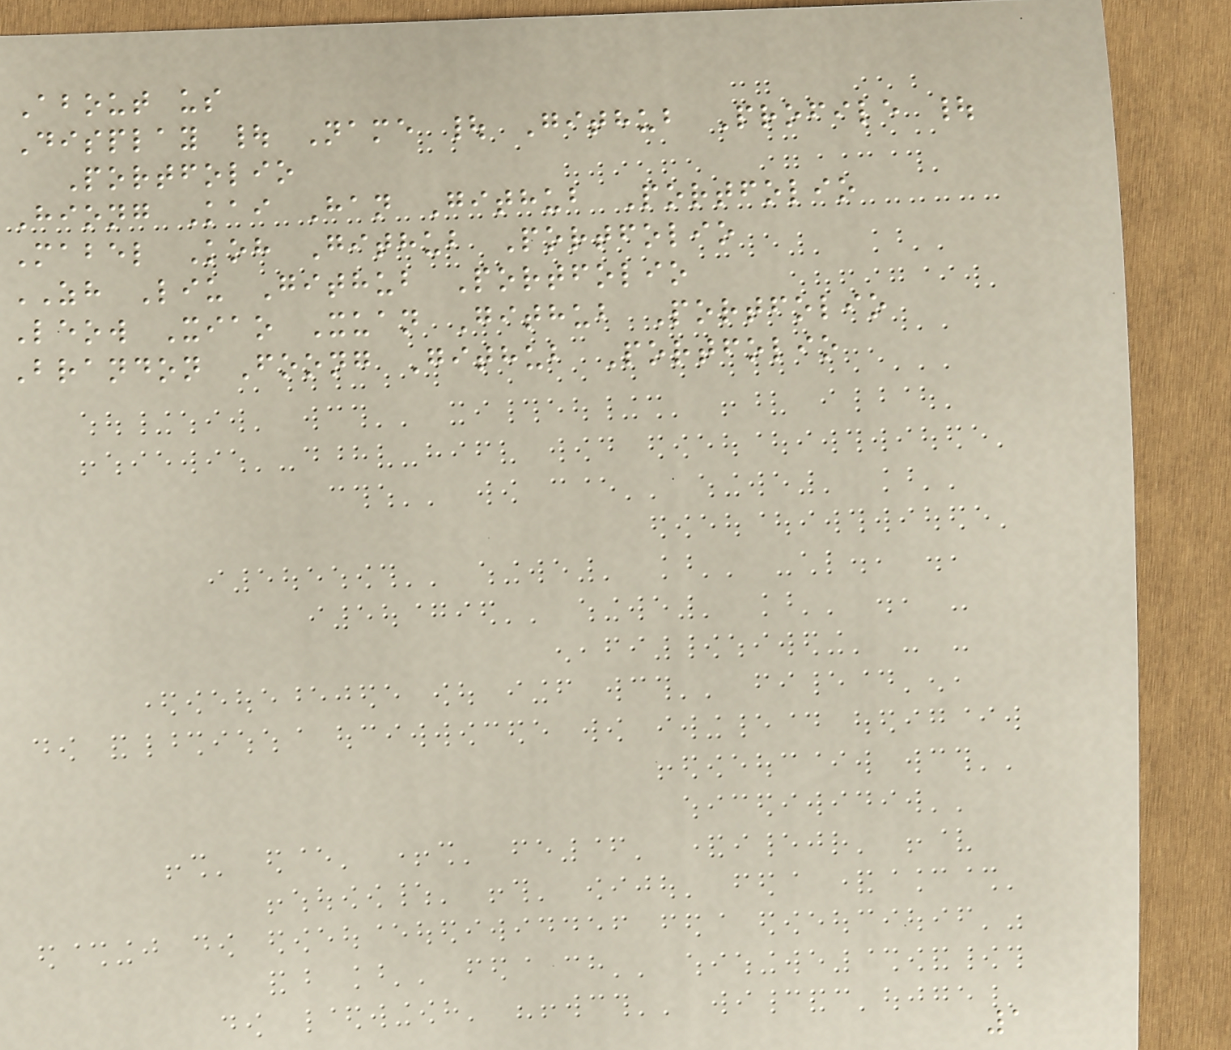About us
Display | Name | Github Profile |
Portfolio
Hiong Kai Han Github Portfolio
Mabel Koh Github Portfolio
ZH Liu Github Portfolio
Leow Xiao Xuan Github Portfolio
Brandon Foong Github Portfolio
1
